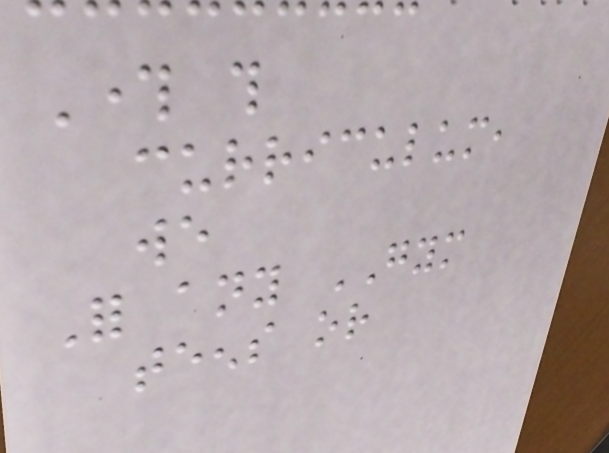Through this
curriculum,
we
For any GYM
teens or
